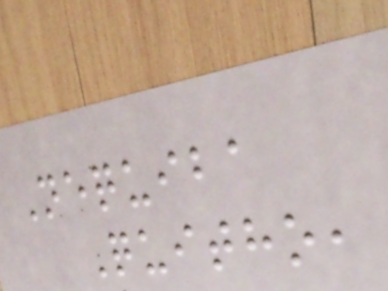Nequiba
Quitho,
